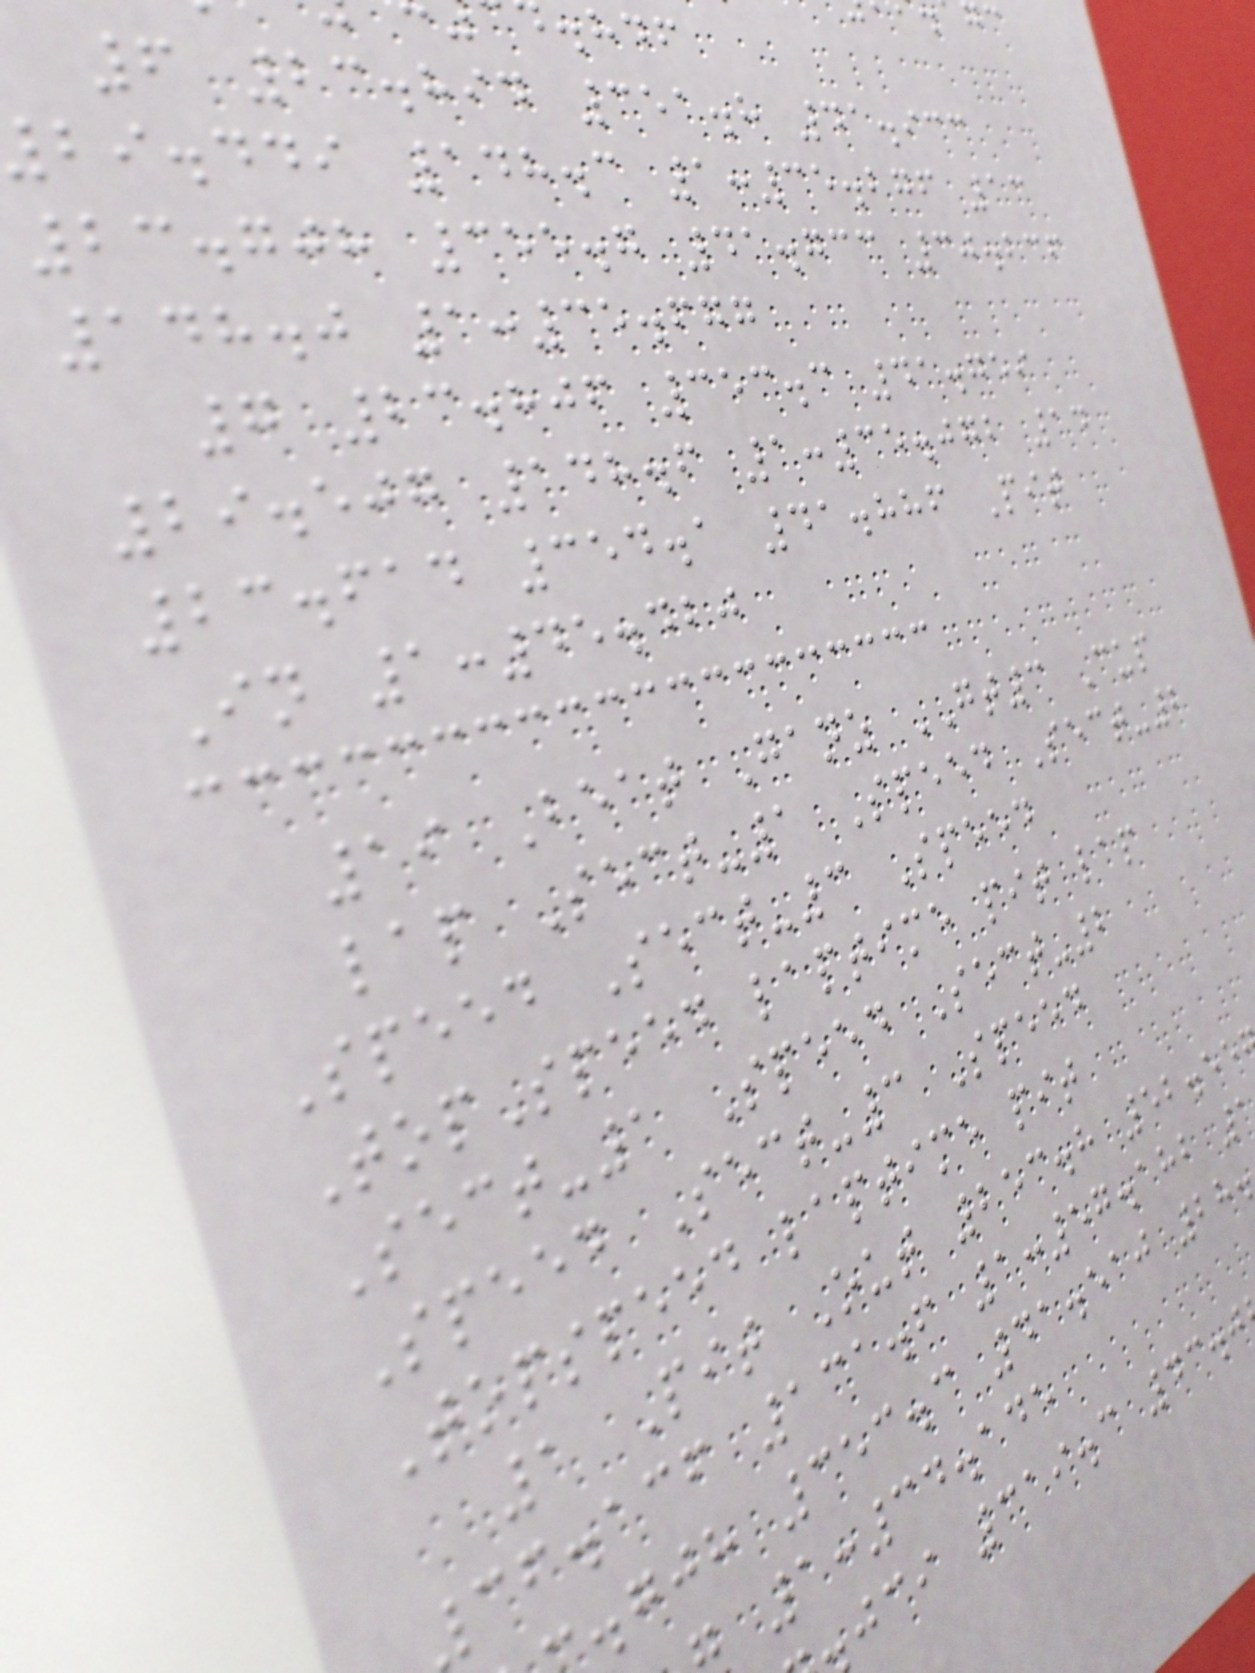6 23.894 351.8 41.933
bi.ddi 148.3 1:35.276 13
23.708 355.7 41.733 30.236
148.0 1:35.677
7 23.806 353.3 41.759
29.507 148.6 1:35.072 14
23.614 354.1 41.886 Pit
In 1:45.420
19 Beat Ganz GT3 Cup
lap Sect-1 Speed Sect-2
Speed Sect-3 Speed
TopSpeed laptime pit lap
Sect-1 Speed Sect-2
Speed Sect-3 Speed
Topspeed laptime pit
1 Pit Out 253.8 52.55
36.136 131.6 1:57.182
.gjh 353.3 41.510 28.
1:34.145
jci 319.3 43.0
